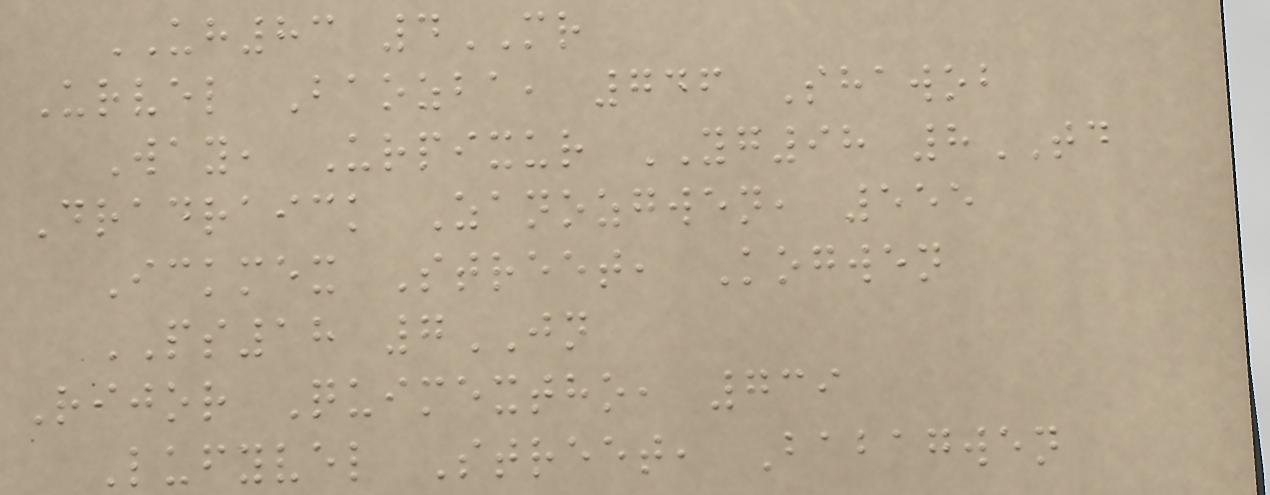UH83 4MR
Urvel Baozba, 746 Shawob
Way, Urpixur YG98 8TD
Dradraick Zanozgwen, 555
Ickmex Street, Kogwen
PS18 7JN
Rijor Quimextho, 739
Lufyvel Street, Babagwen
